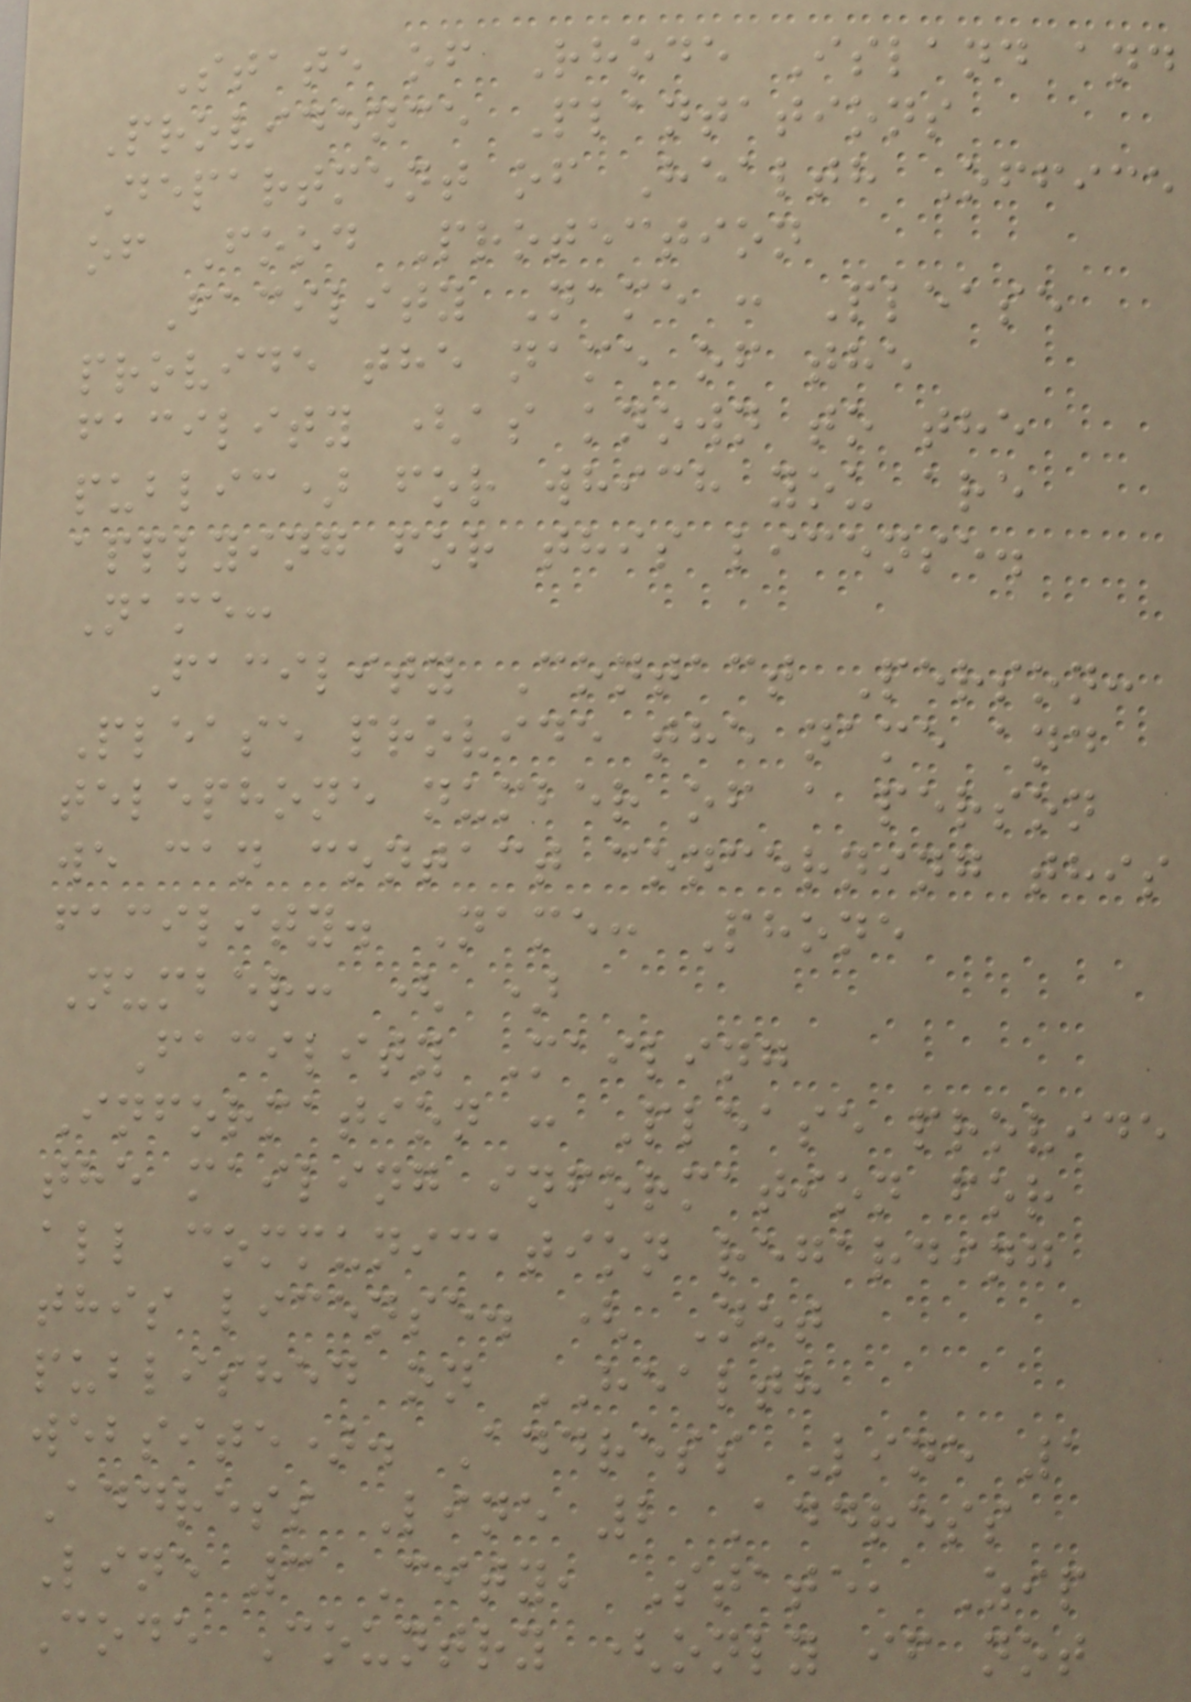State of Rhode Island and
Providence Plantations
Department of Health Office
of Food Protection
Facility Name : Please
provide the name of the
facility (as known to the
public) for which you are
applying for this license.
Name:
Facility Contact Person:
Please provide the name and
telephone number of a person
we can contact concerning this
facility. Name: Phone
Number: ( )
Facility Mailing
Information : Please provide
the mailing information for
all communication regarding
this license. ( Not
published on HEALTH
website). Address Line 1
Address Line 2 Address
Line 3 City, State, Zip
Code Country (only if not
